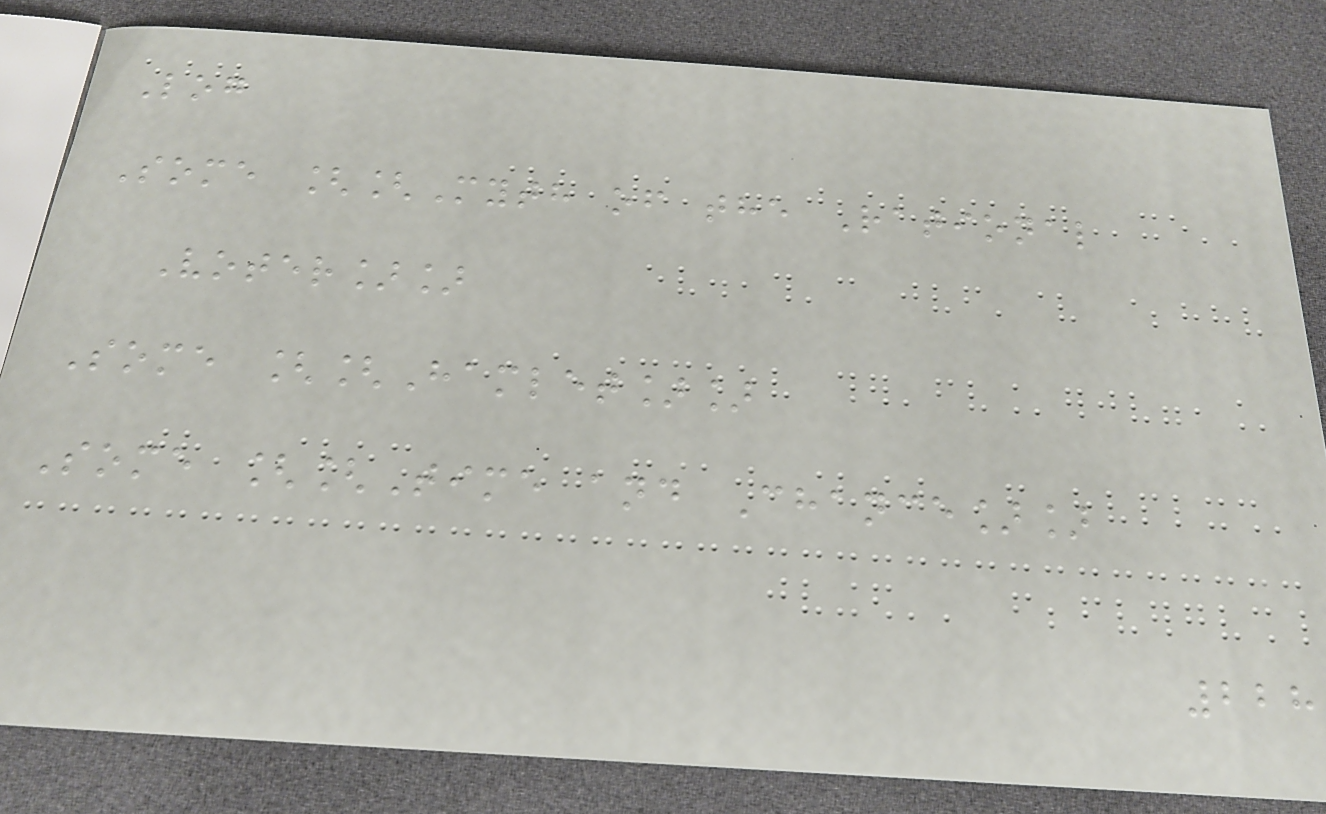Log
Some [[Myth of the Rational
Voter]]
Some [[Hamlet]]
Some [[Time and Chance]]
228
